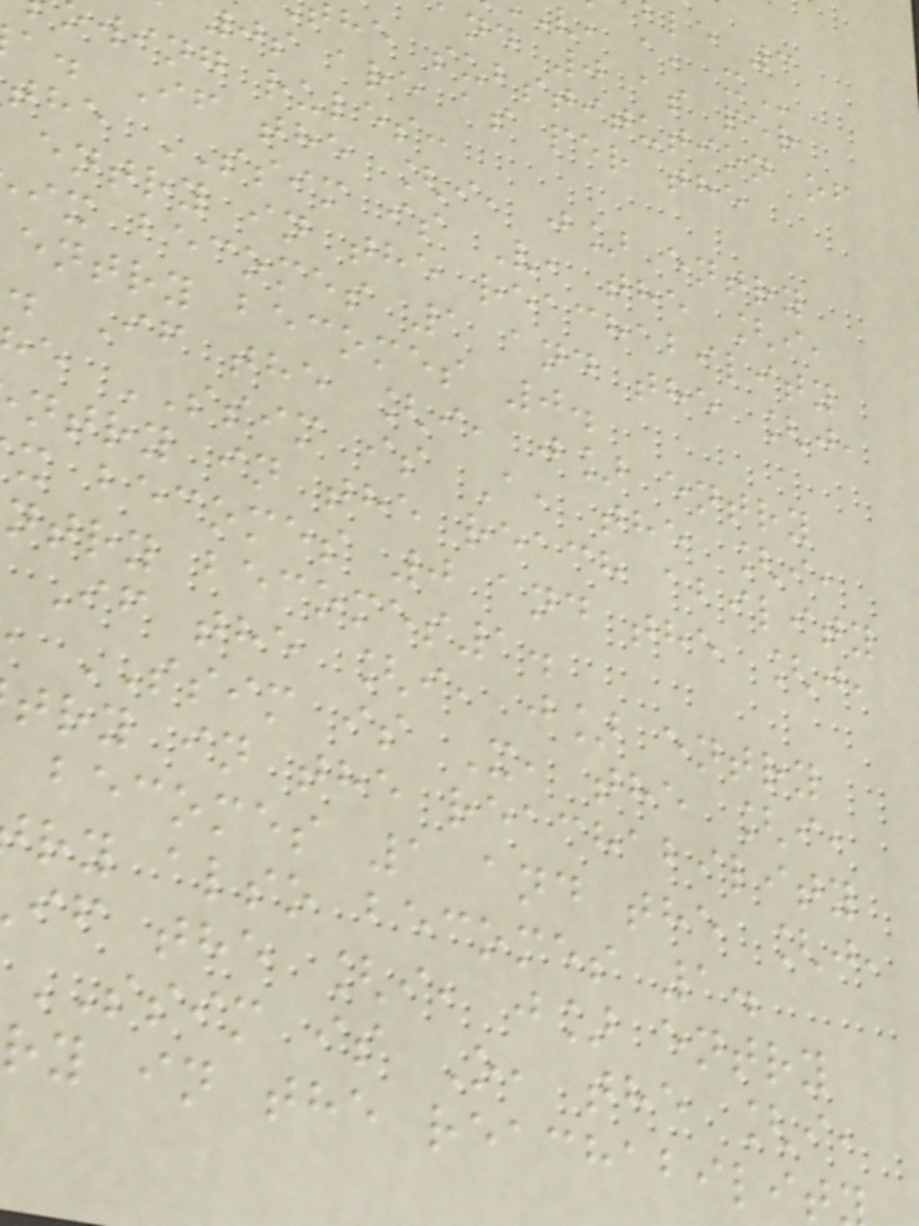and 0 as per
he substitution of
0s are as per the
wing rules:
a. If the [i, j] entry
the SSIM is V, the [i,
entry in the reachability
ix becomes 1 and the [j,
entry becomes 0.
. If the [i, j] entry
e SSIM is A, the [i,
ntry in the reach ability
x becomes 0 and the [j,
ntry becomes1.
If the [i, j] entry
SSIM is X, the [i,
try in the reachability
becomes 1 and the [j,
ry also becomes 1.
if the [i, j] entry
SSIM is O, the [i,
ry in the reachabilit
